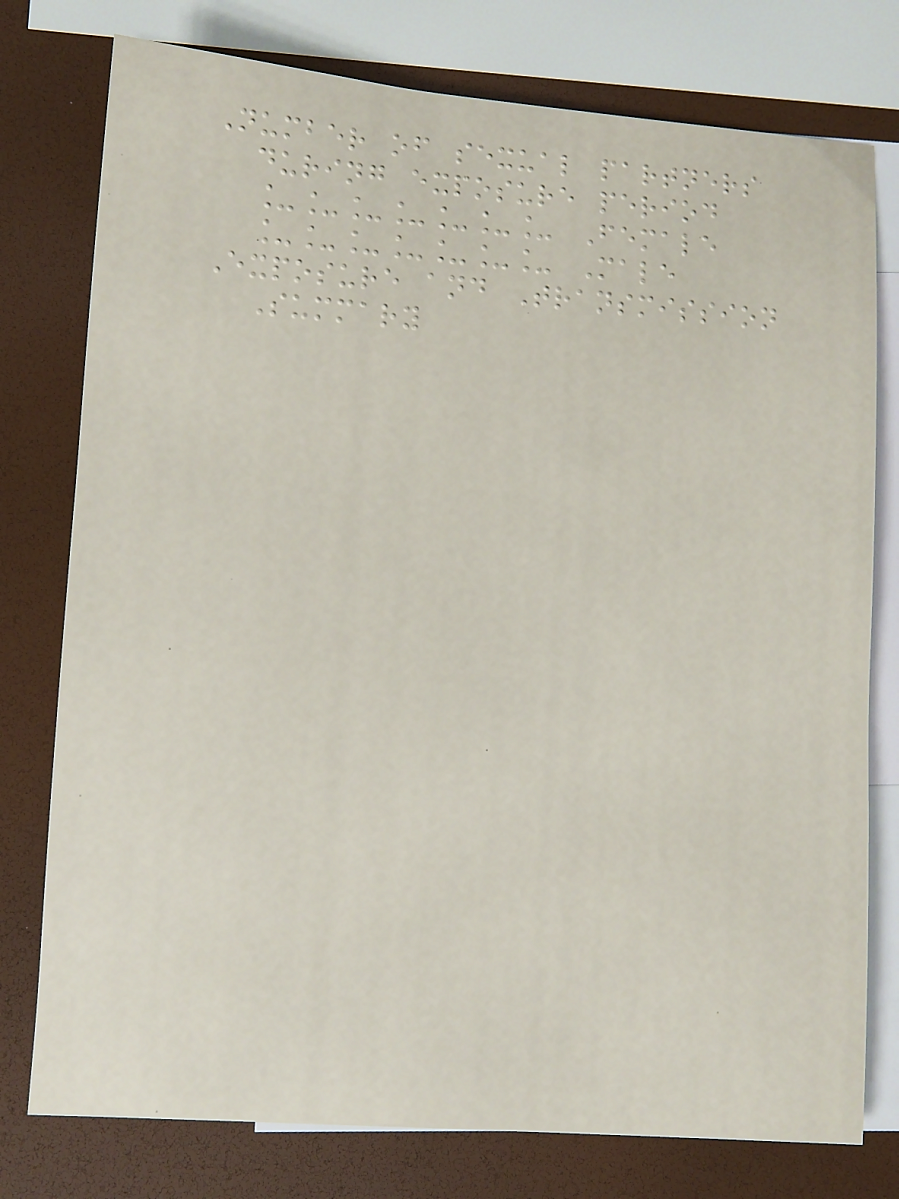Number of sexual partners
during exposure period
_______ Female
_______ Male
Exposure and Transmission
Summary
